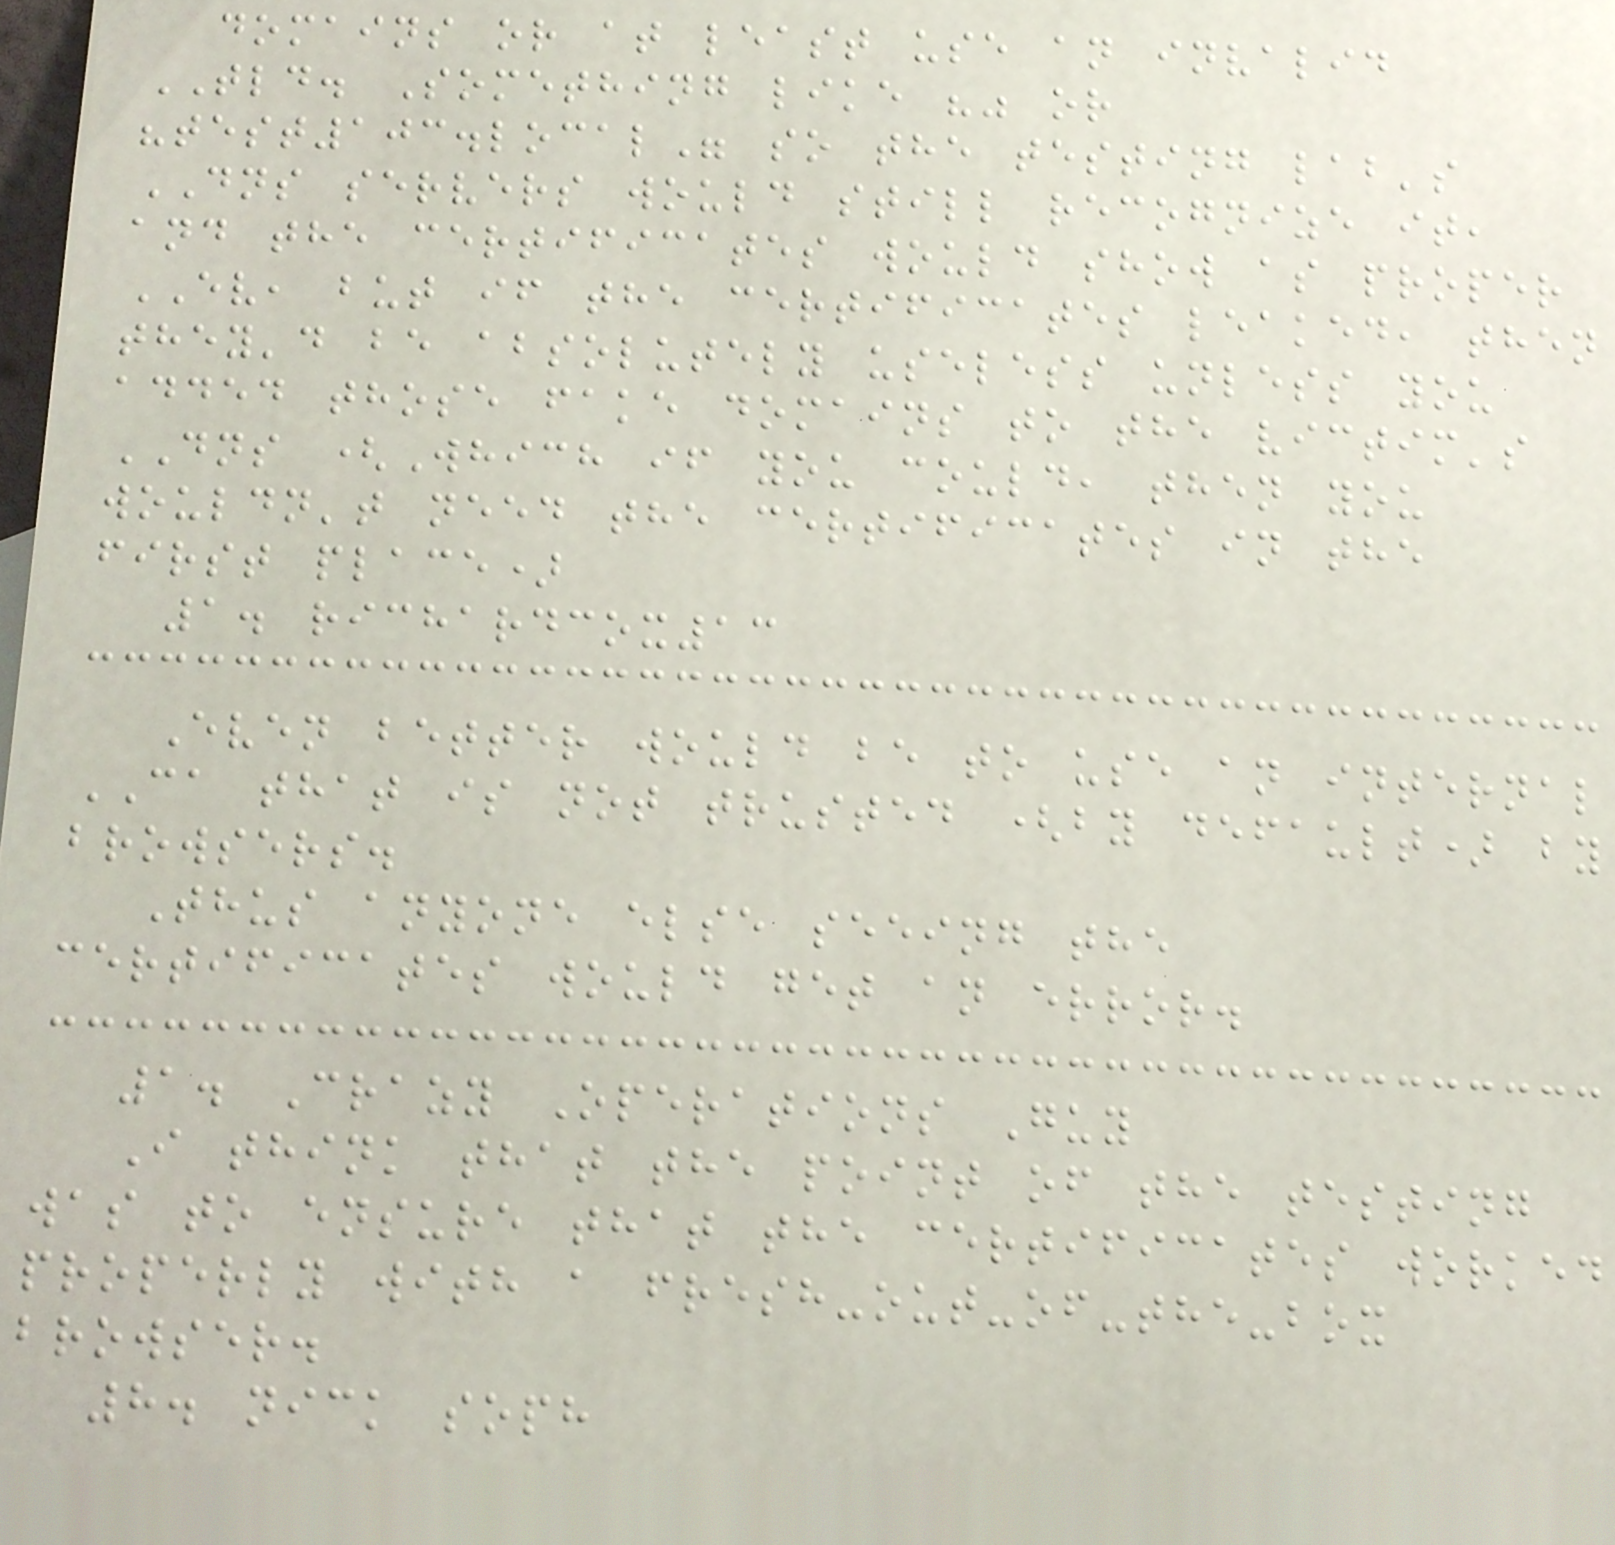domains or at least use an invalid
TLD. Something like "" or
"test103.local" so the testing lab's
DNS servers would still recognize it,
and the certificates would show as proper
EV, but if the certificates leaked, then
they'd be absolutely useless unless you
added those fake domains to the victim's
DNS (Which if you could, then you
wouldn't need the certificates in the
first place)
1. richardcox13
Even better would be to use an internal
CA that is not trusted (by default) by
browsers.
Thus anyone else seeing the
certificates would get an error.
1. Crazy Operations Guy
I think that the point of the testing
was to ensure that the certificates worked
properly with a fresh-out-of-the-box
browser.
8. nick soph
